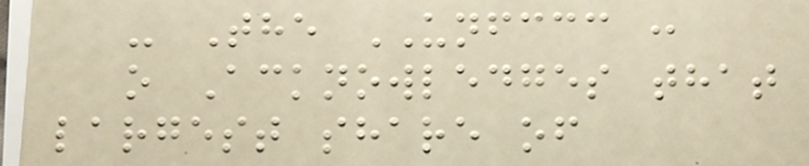- The UNFCCC :
o Acknowledges that
largest share of
